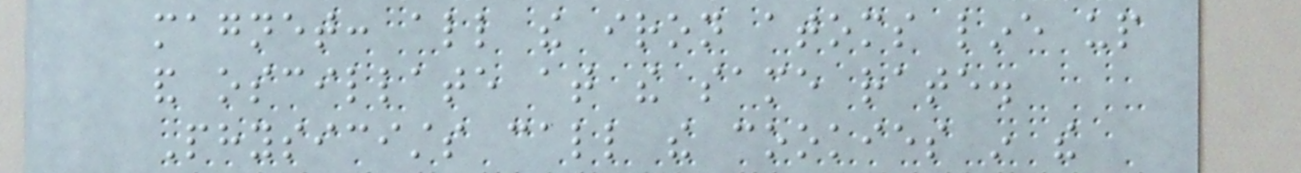magnet: all the iron atoms line up
and oscillate at the same rate.
Physicists call the cookies in the
